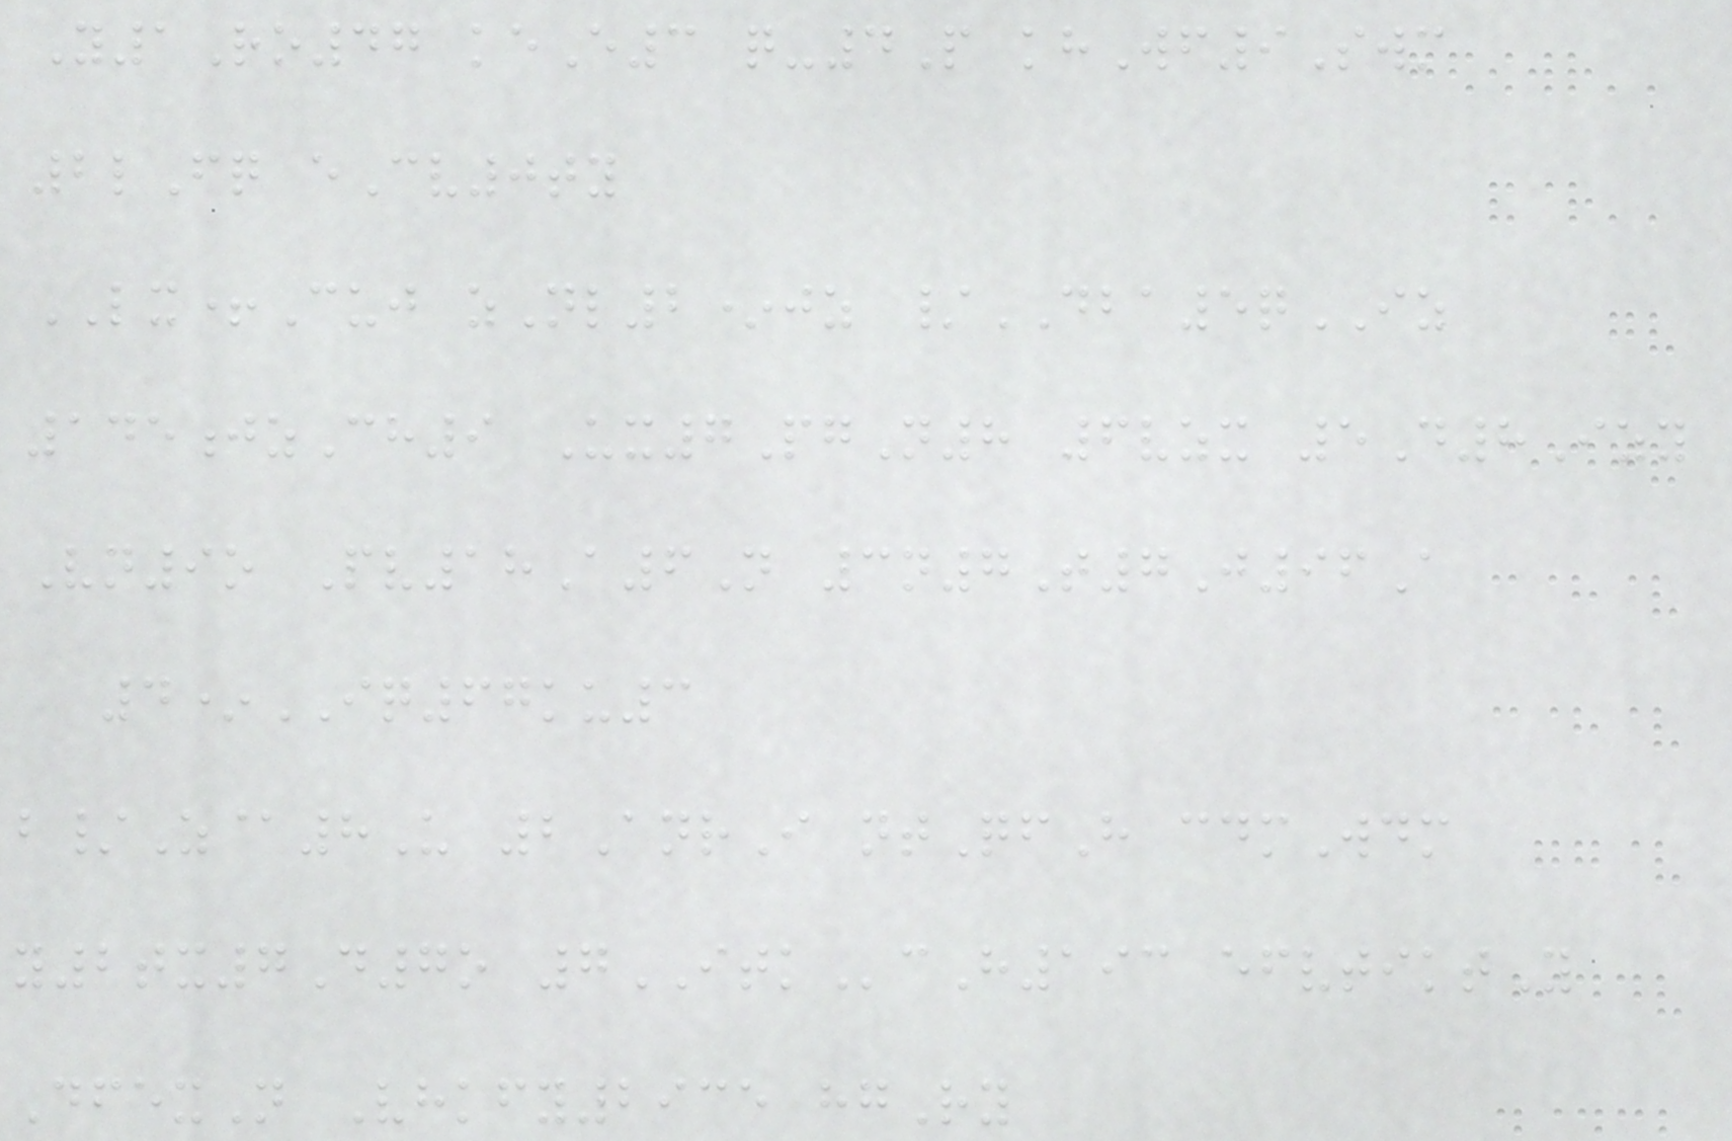Y1Ro47 keE3 q-4P khWf9Swm
2lFq eCv0ty
LX+Cuj zNl2*jz /DBA5qIZ
145jzCh9 Ux7PgN8 6vzx 5D8Izy
Vn9o Pv18A6N 3n7T7J96A
4*IQ67ku3
b/Z@8U 2AnrI ntQfH cdmWdm
y2tx7D7o 7ITKcH193 efvtiktY
DfexN Vhkfy2935 hgRy
